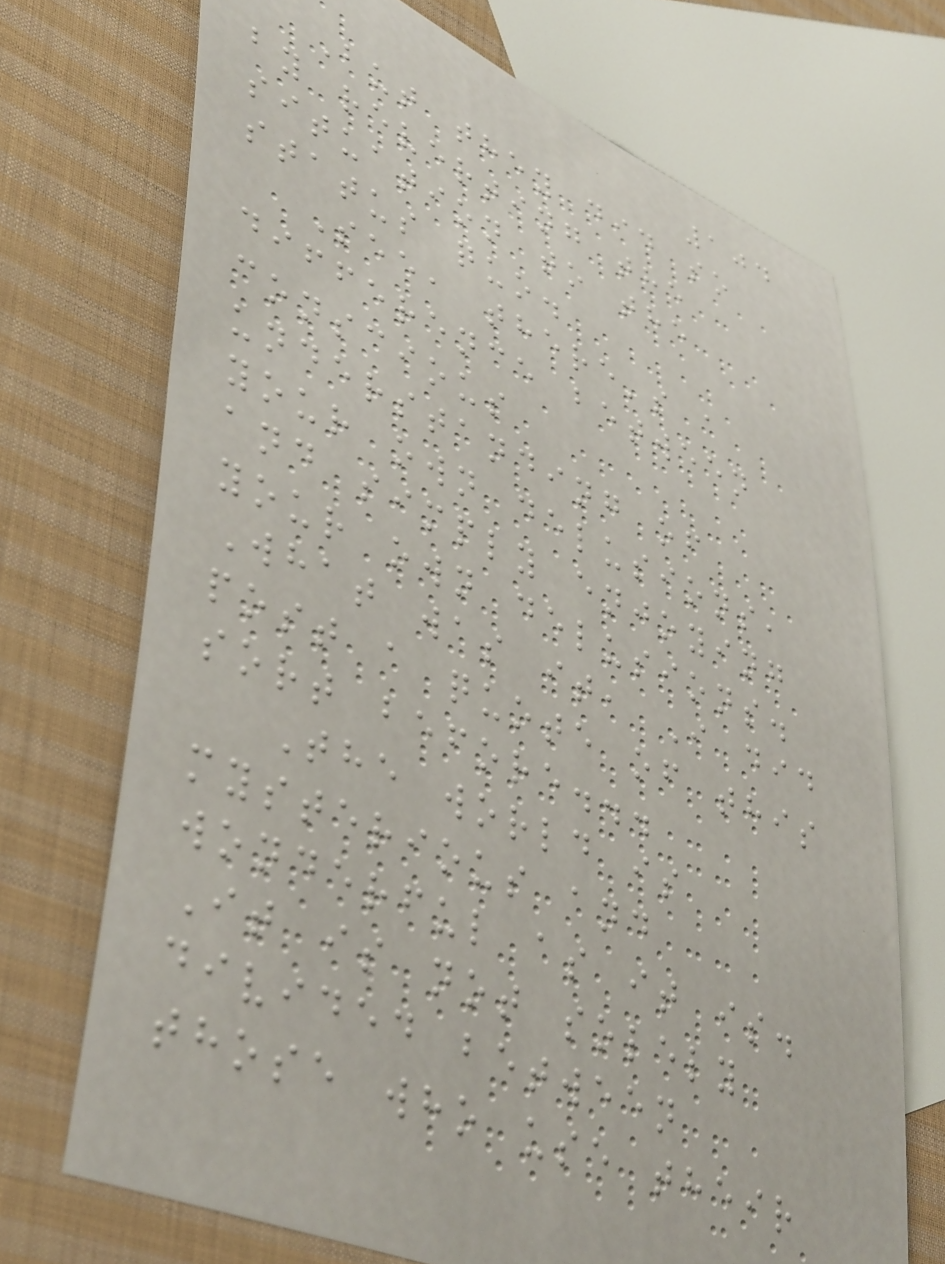104
But they did so
by reverting the
situation to the
status quo.
See, there's a
difference between
conscious
understanding of
your own delusions,
and simply enjoying
your own delusions.
What was it, I did
post a quote of this
sort before...
The world is
mysterious and
wonderful as it is.
It is not solely
divided between
those who use their
